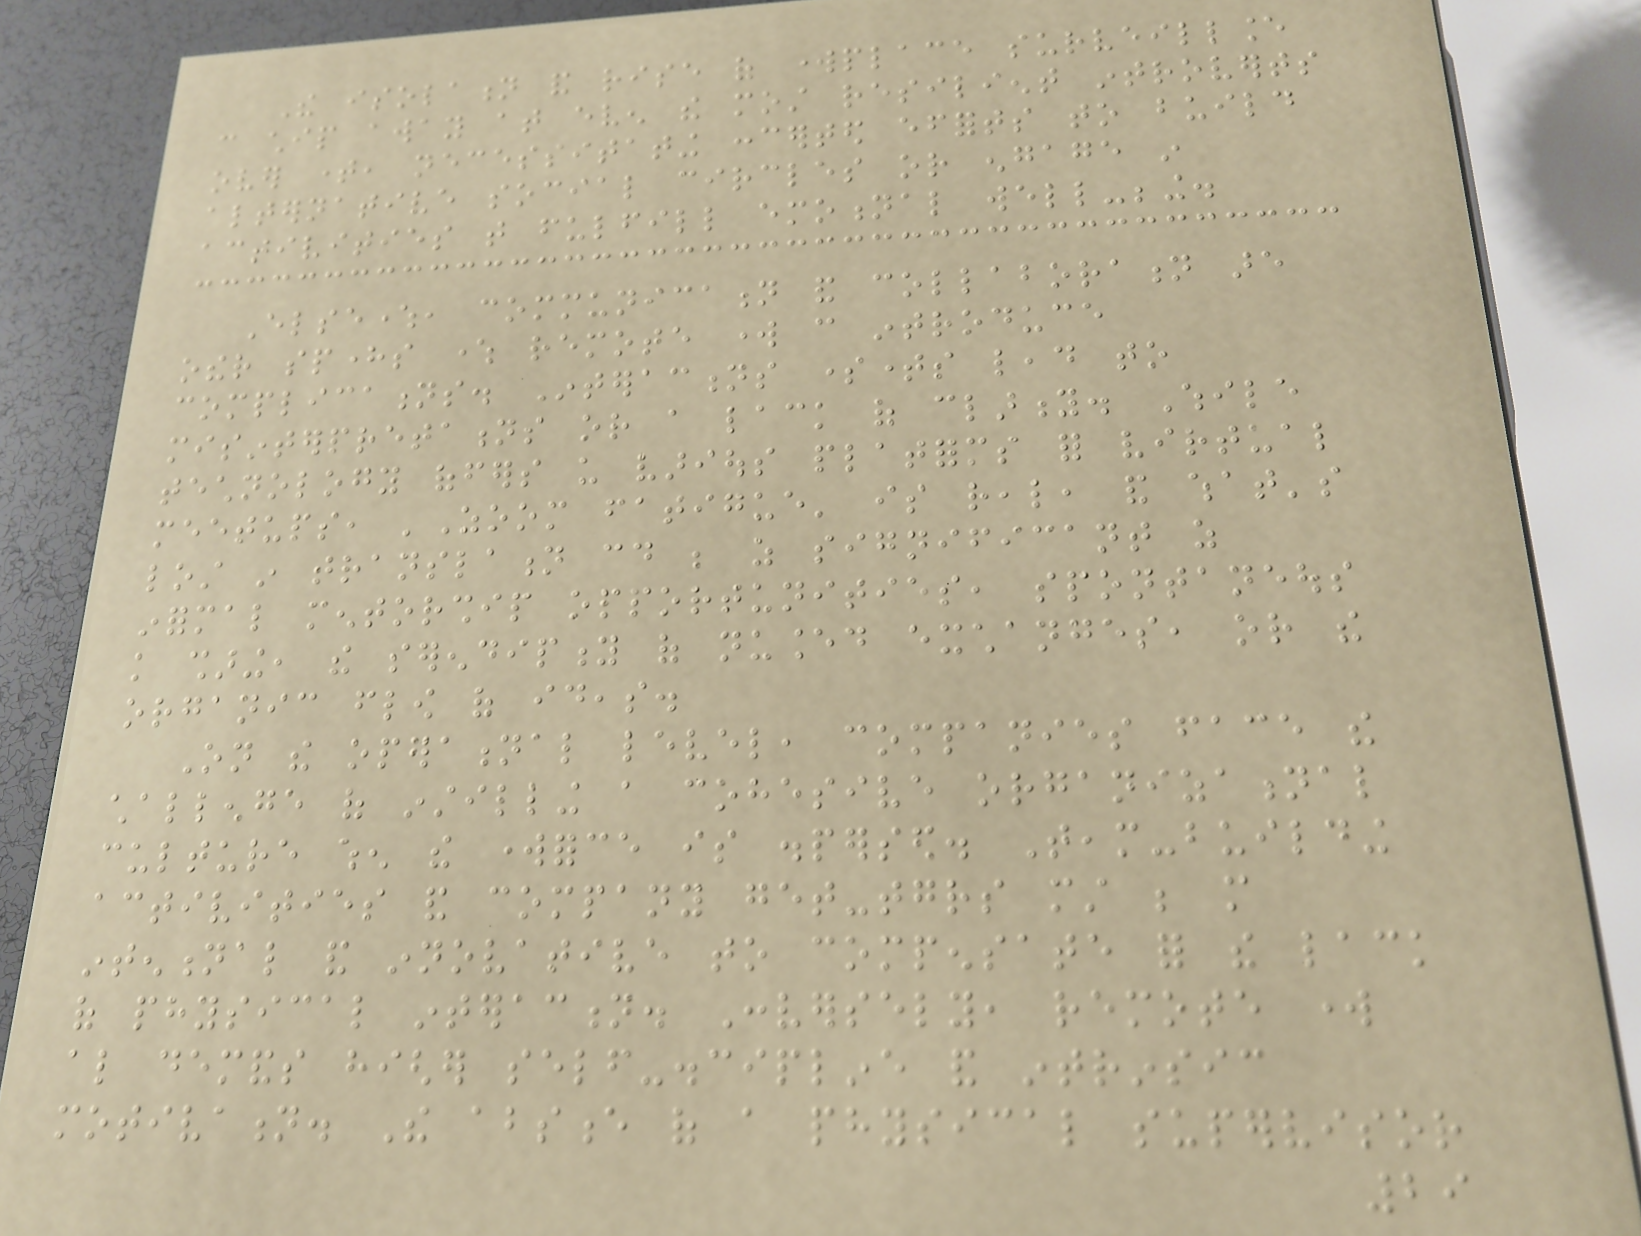The isolation and rise of workplace surveillance
can chip away at even the most resilient introverts
over time, necessitating concerted efforts to build
alternative social circles or engage in
activities that fulfill emotional well-being.
Elsewhere, communication and collaboration are
other spheres where remote work can introduce
complications. Interactions sometimes lead to
misinterpretations or a lack of clarity. While
technology offers us various platforms for virtual
meetups, 'Zoom fatigue' is real, and what's
lost in translation could be as significant as
informal mentorship opportunities, spontaneous
knowledge sharing, the serendipity of nuanced exchanges, or the
organic flow of ideas.
On the operational level, companies face the
challenge of instilling a cohesive organizational
culture when the workforce is dispersed. Team-building
activities and company get-togethers must be more
intentional and innovative to compensate for the lack
of physical interaction. Conversely, remote work
also demands higher self-discipline and intrinsic
motivation. The absence of a physical supervisor
29
